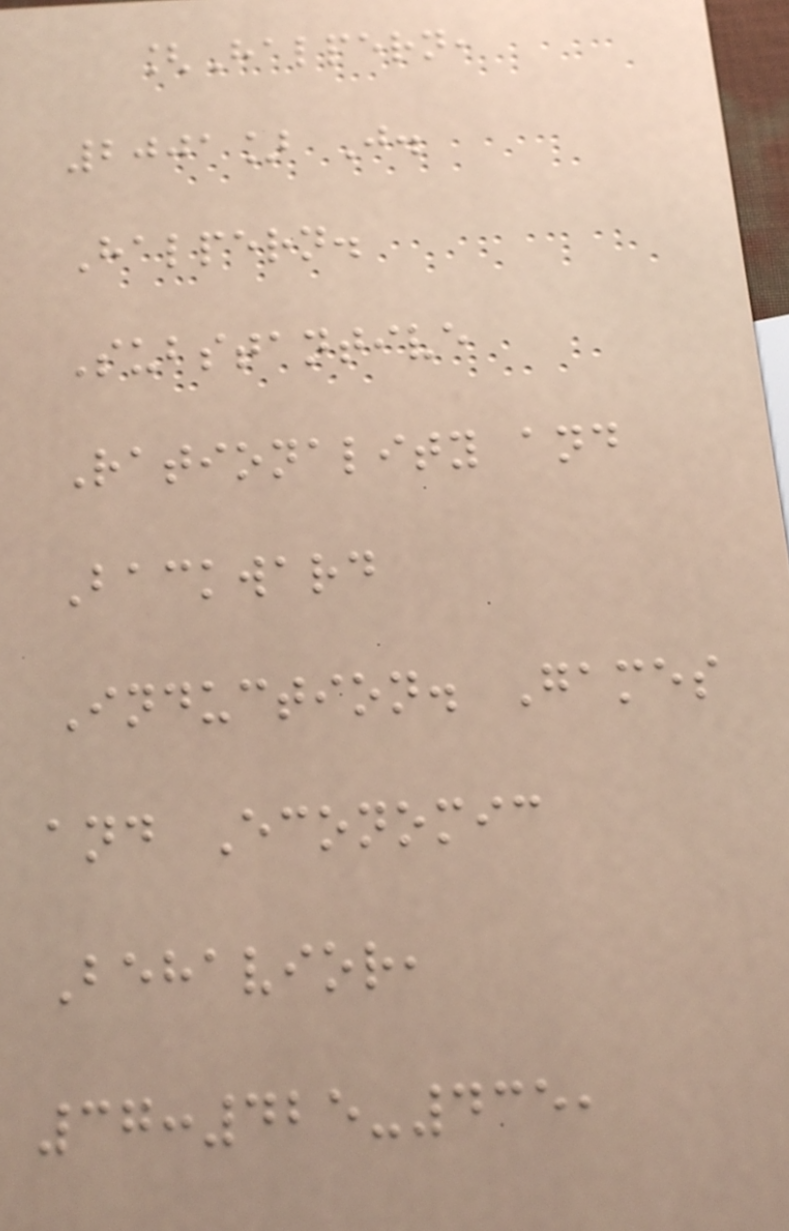[Halpern,
2001] J.
Halpern.
Substantive
Rationality and
Backward
Induction. Games
and Economic
Behavior,
37:425-435,
